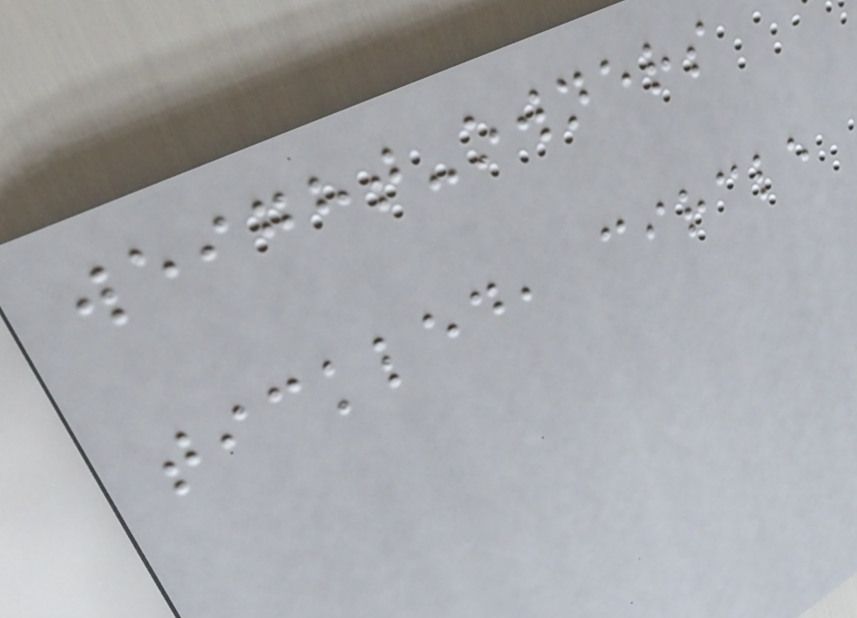weight-owners
tickled, circle
